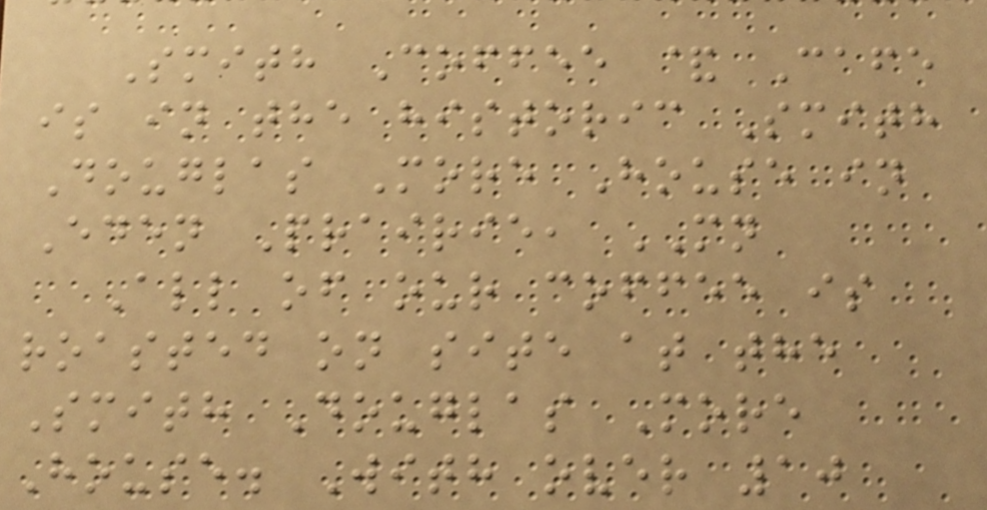Smith Coffee & Cafe
is in the historic Smith
Douglas More House in
Eden Prairie, MN
All of our coffee is
roasted on site at the
Smith Douglas More
House. With over 10
